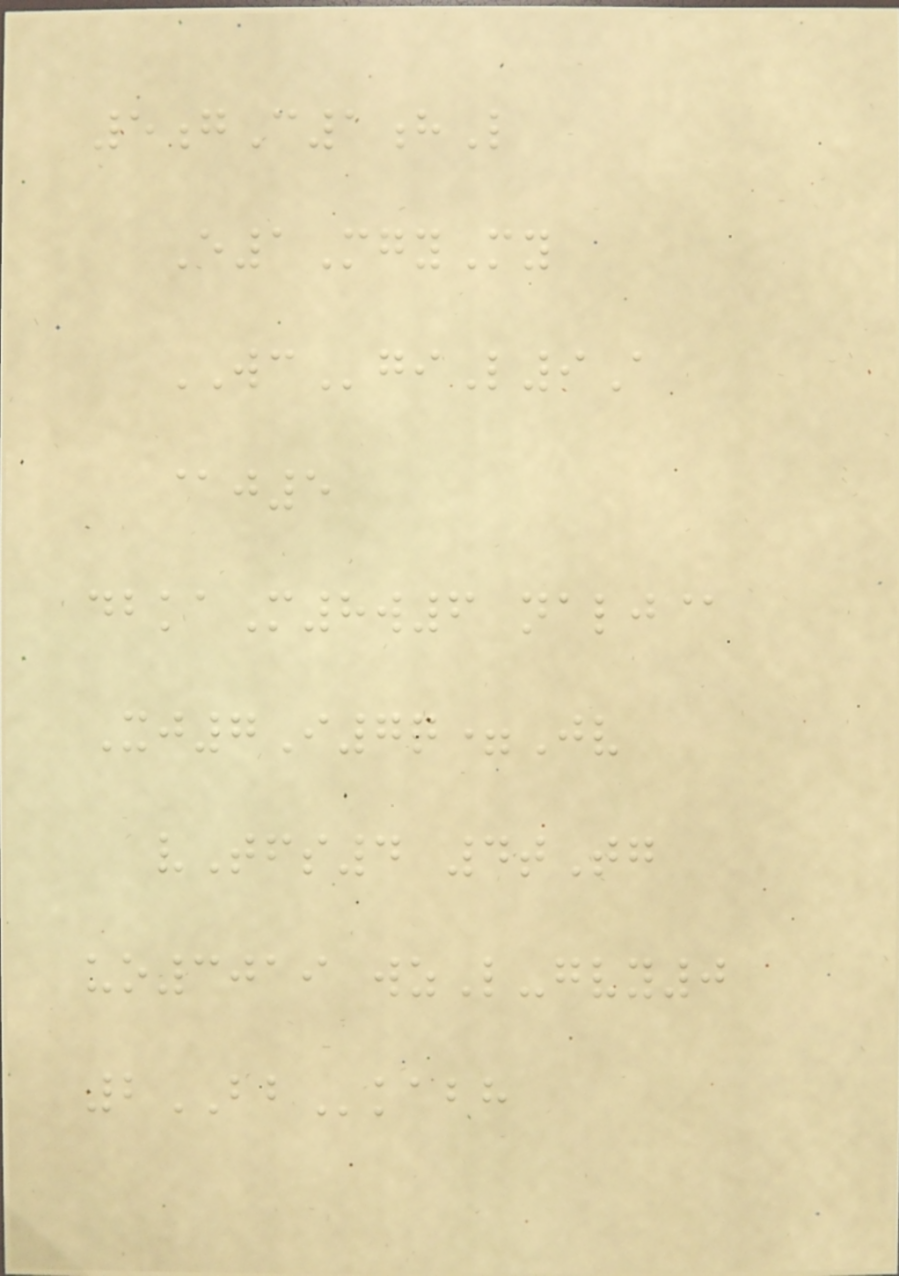5gC1hL
E1MgyMy
WCgiL9A
@j5
dbkaM8w6 nalj@
Xj7I7q=Jv
vTfs4 4tTg
uo3019 wzL-gvy0
2BBkabh
